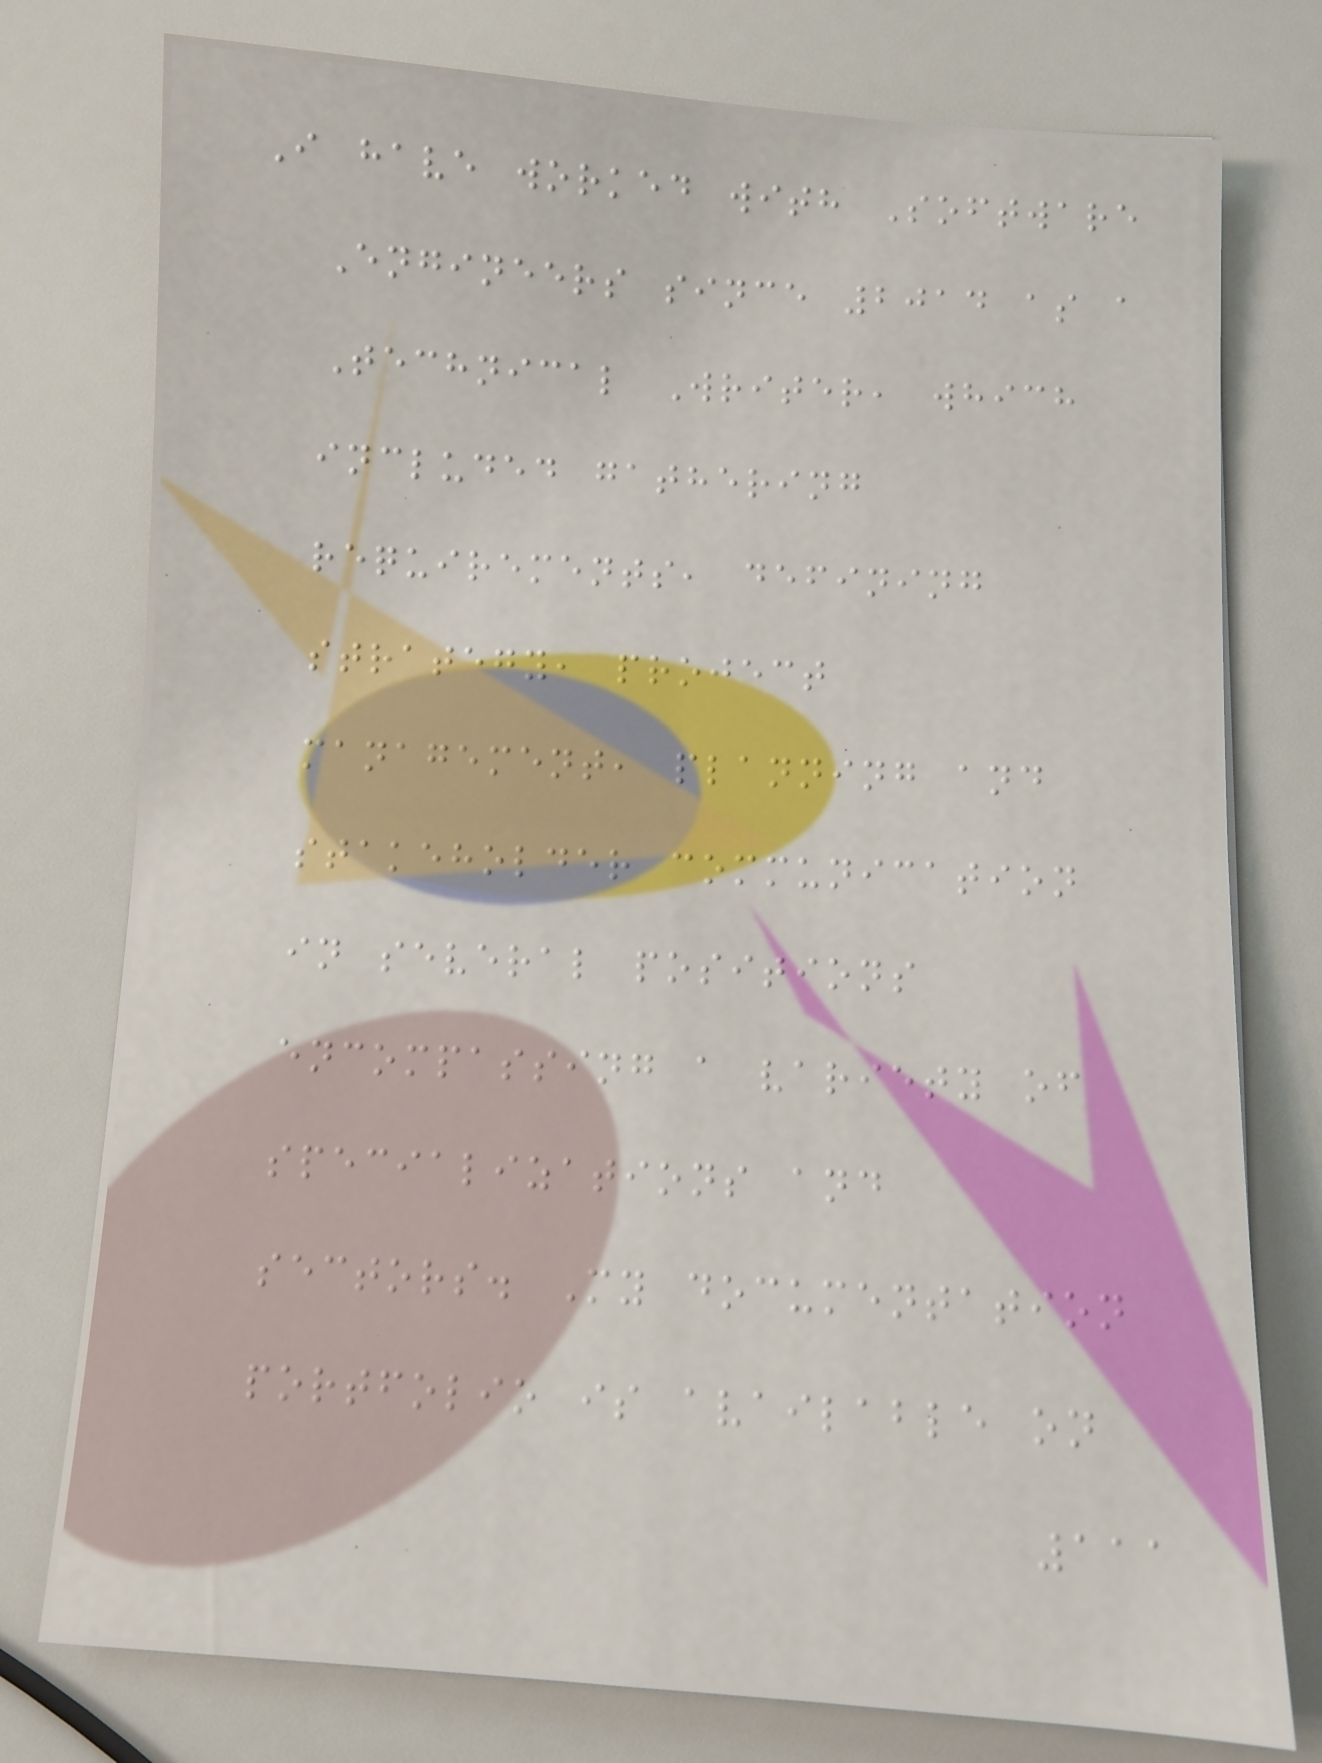I have worked with Software
Engineers since 2014 as a
Technical Writer, which
included gathering
requirements, defining
strategy, project
management, planning and
stakeholder communication
in several positions
encompassing a variety of
specializations and
sectors. My documentation
portfolio is available on
111
